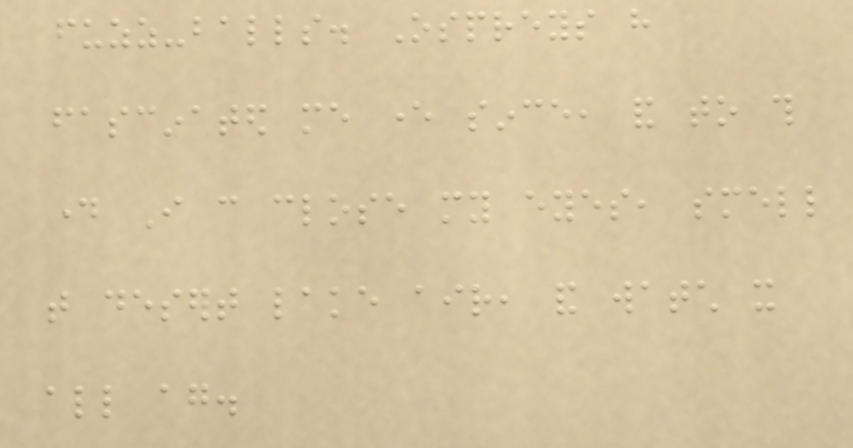fuzz-balls. Ospreys have
fascinated me ever since, and to this
day I can close my eyes, smell
that desert lake air, and watch it
all again.
